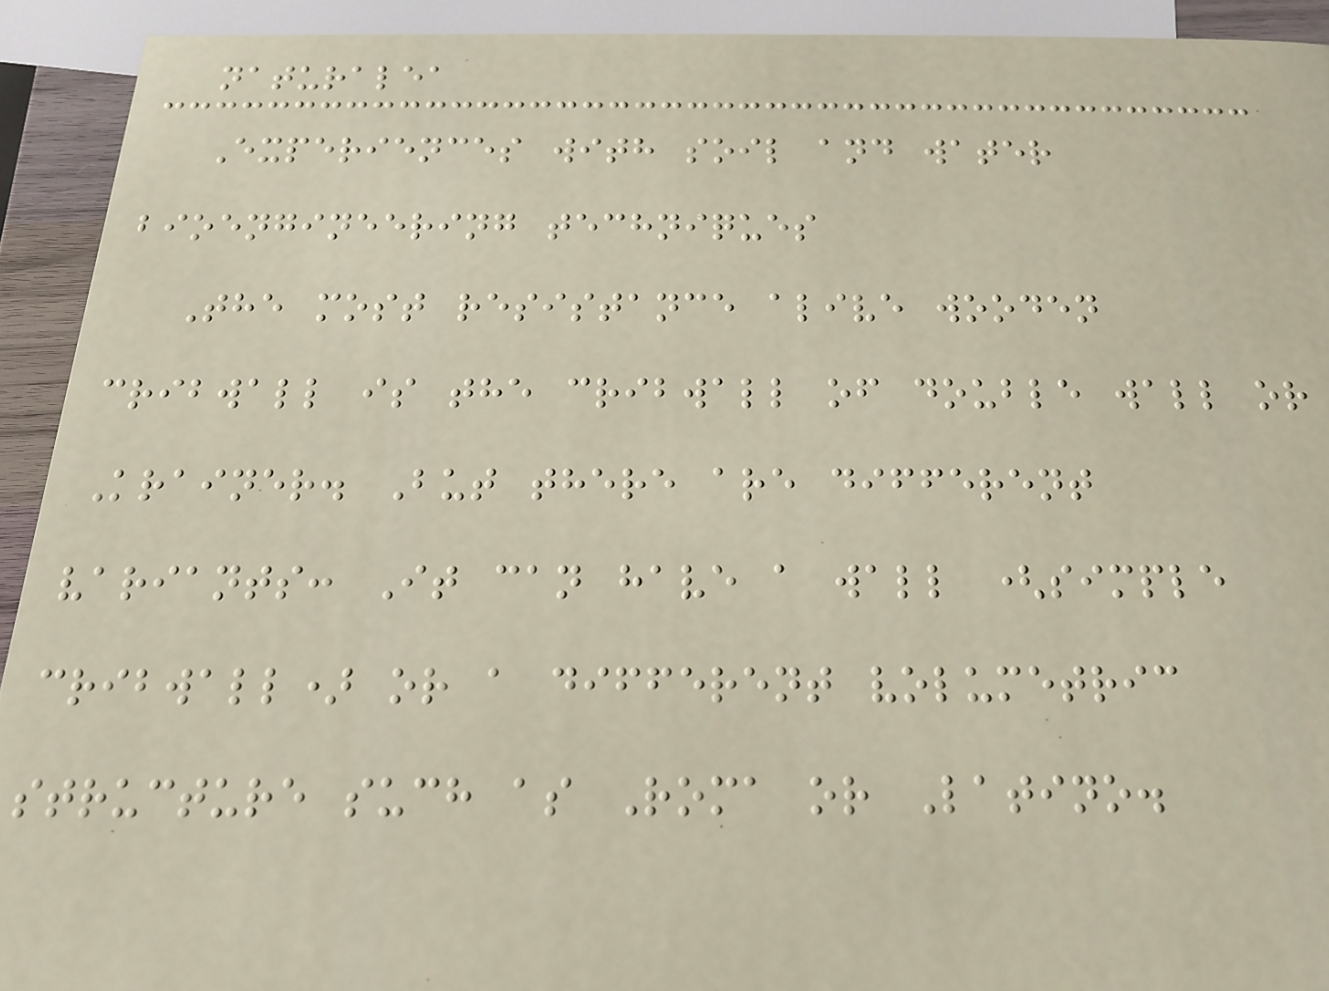naturalea
Experiences with soil and water
bioengineering techniques
The most resistance alive wooden
cribwall is the cribwall of double wall or
Krainer. But there are different
variants: It can have a wall (simple
cribwall) or a different volumetric
structure such as Roma or Latino.
